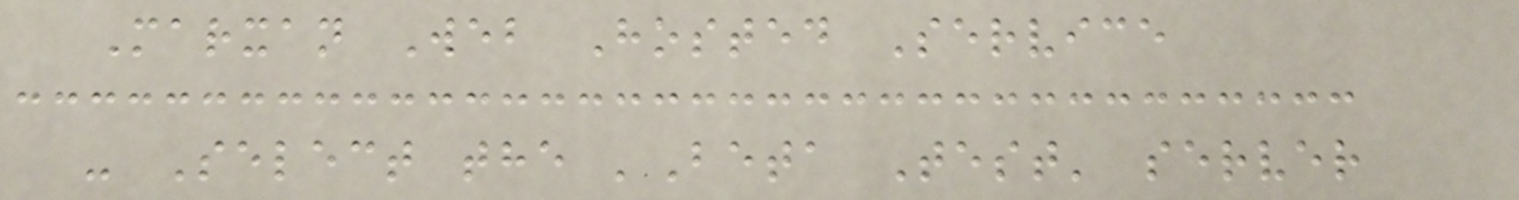Marxan Web Hosted Service
- Select the 'Beta Test' server
